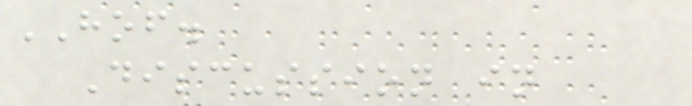HOF.
Discussion in
